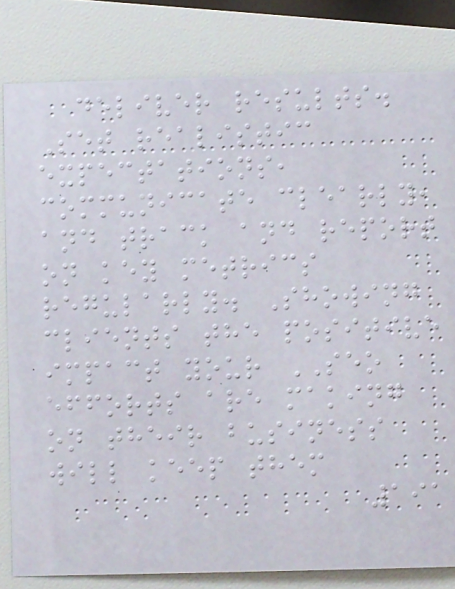deliver results.
Set realistic
expectations,
communicate clearly,
and track and report
on key metrics
regularly. Showing
clients the positive
impact your SEO
efforts are making
on their business
will keep them
191
